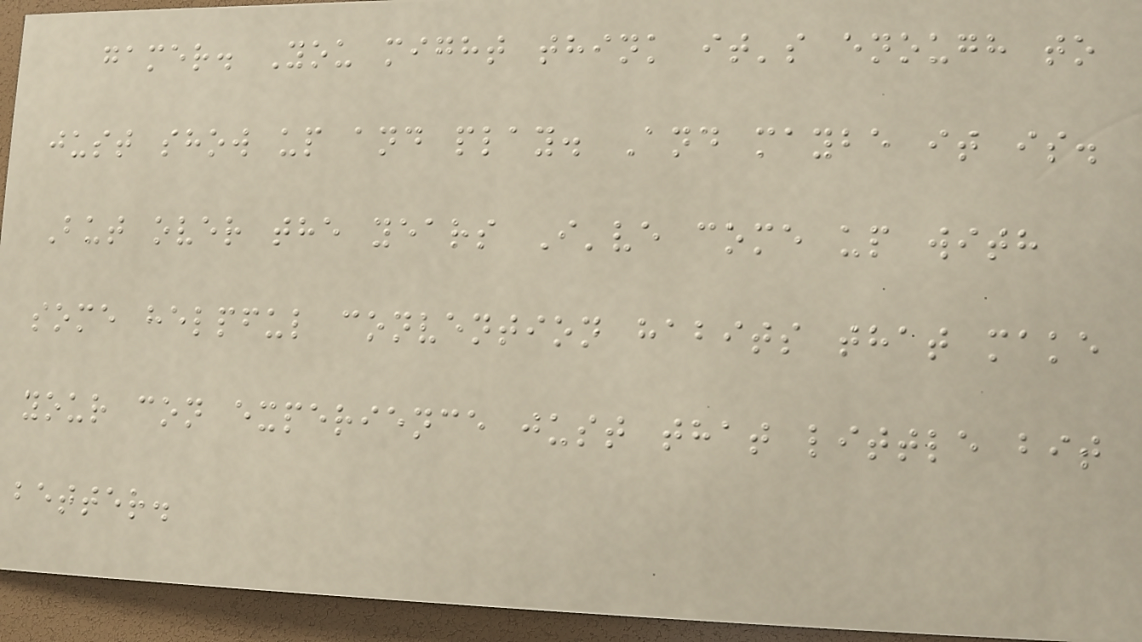gamer. You might think it's enough to
just show up and play. And maybe it is.
But over the years I've come up with
some helpful convention habits that make
your con experience just that little bit
better.
